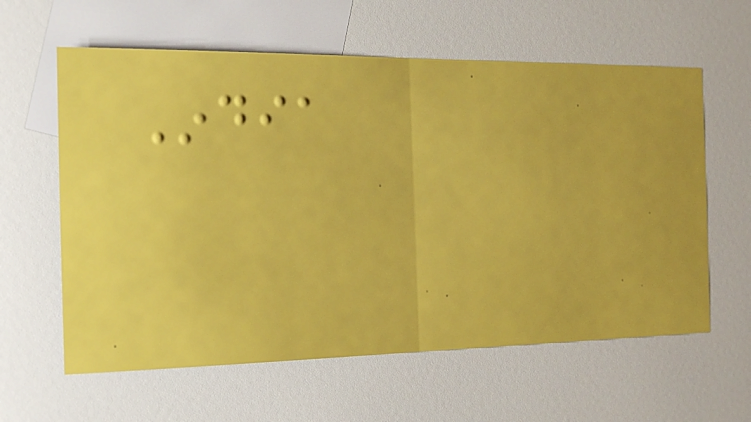India
